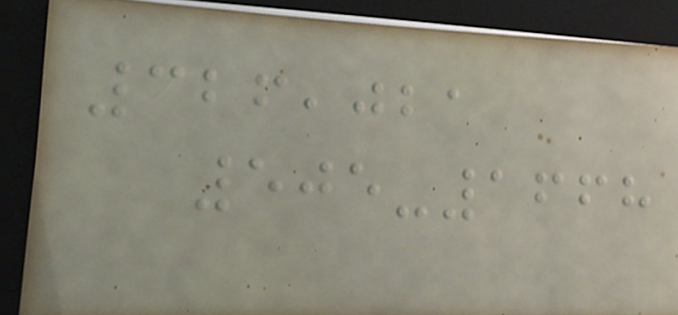326,021
505-1668
